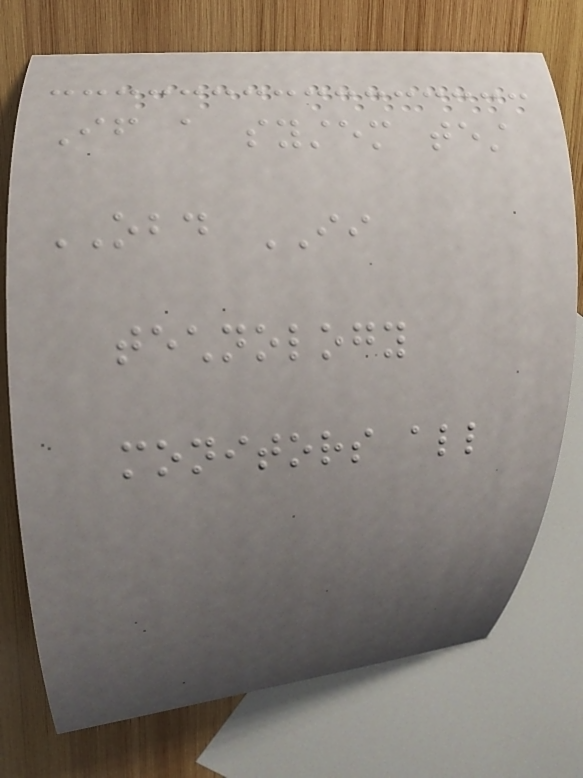If a system test
OBD II
technology
monitors all
